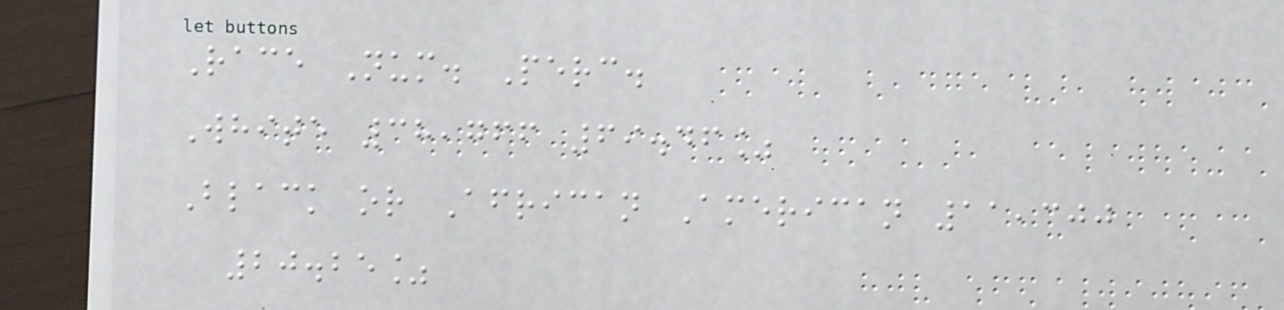Race Num. Perc.
White 38,766 69.46%
Black or African American 11,300
20.25%
